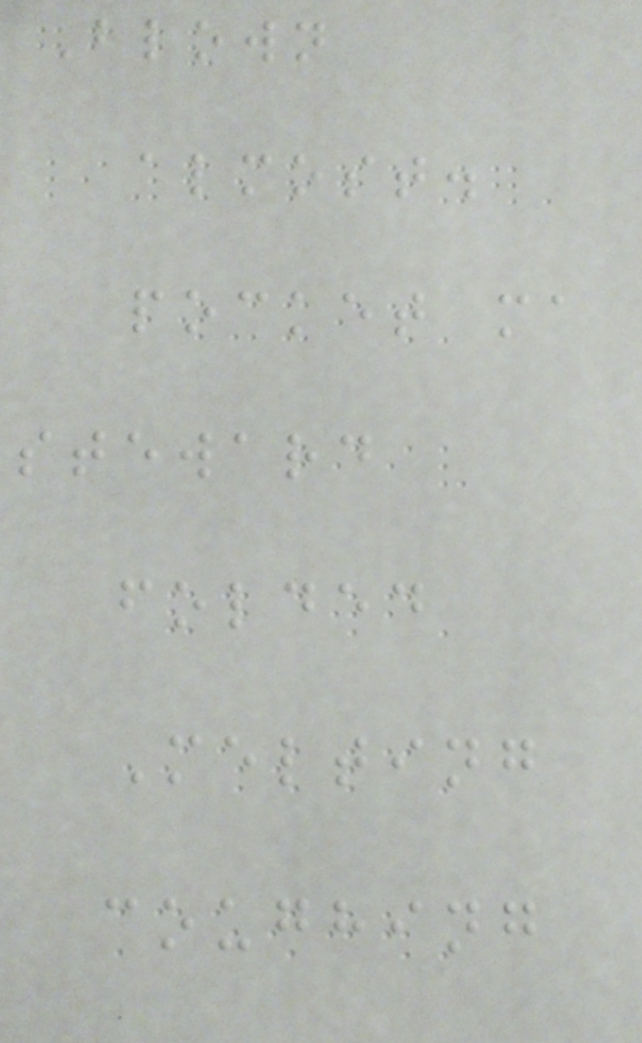Blown
almost.
pocket ma
steward
folded
Melting
coughing
